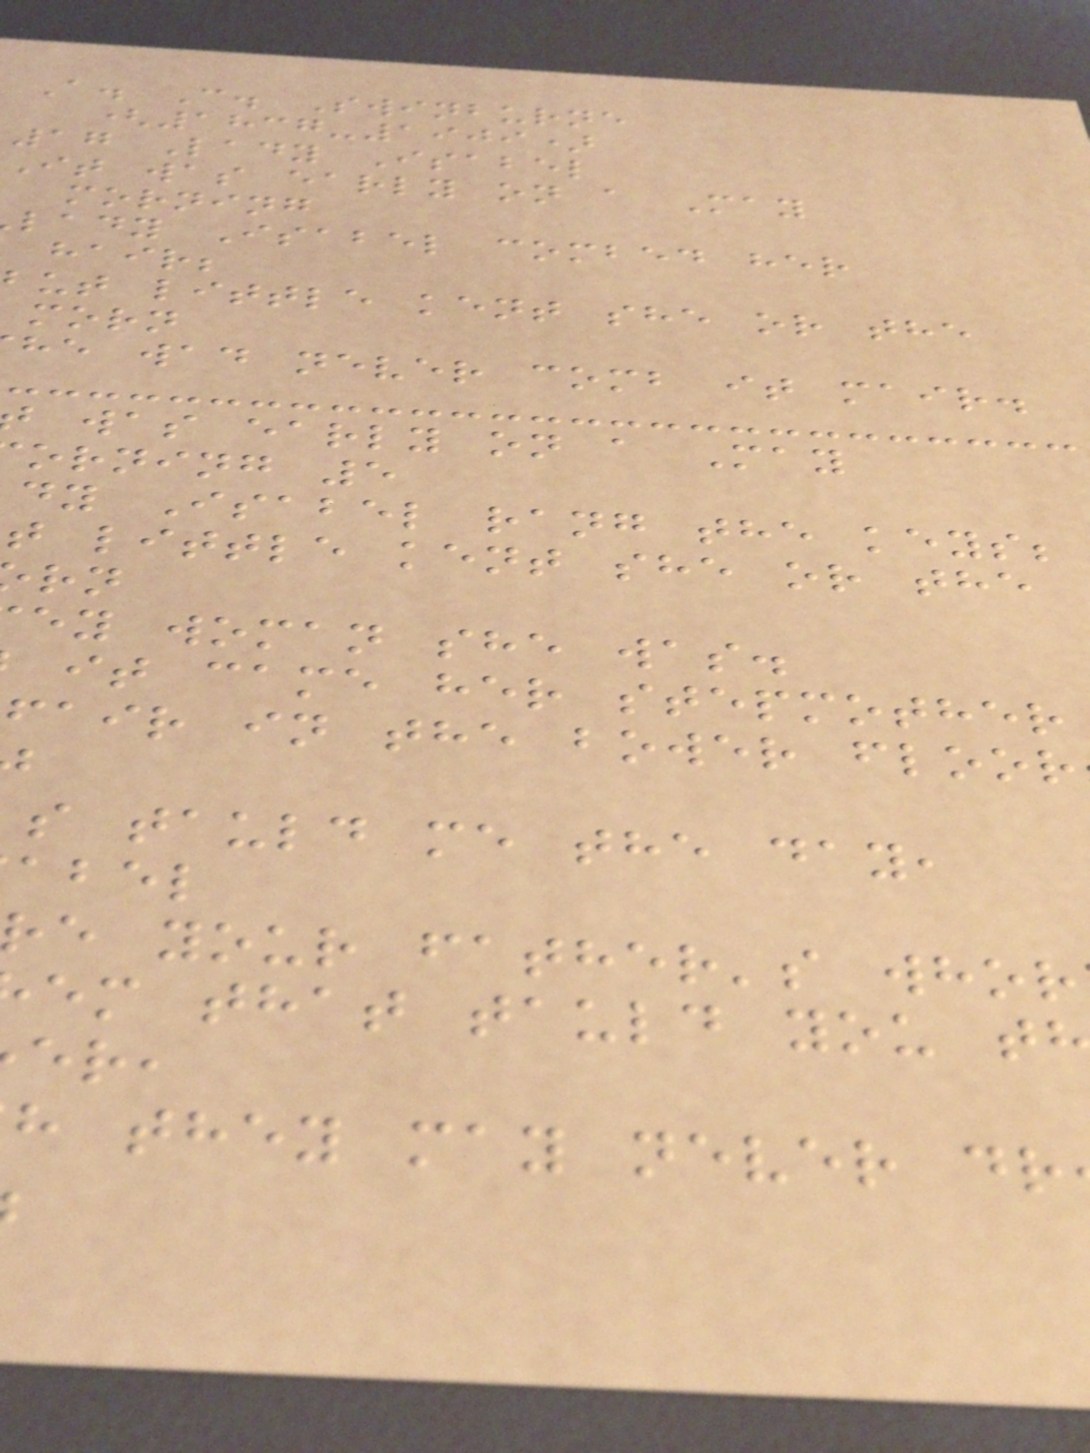A. C. Swinburne
(1837-1909)
17 Lady Isabel
It was early on a May
morning
lady Isabel combed her
hair;
ut little kent she or the
morn
he wad never comb it mair.
was early on a May
orning 5
dy Isabel rang the keys;
t little kent she or the
ey woman she was.
it came her stepmother
fair in the bower floor
s tauld me the day,
abel
e your father's whor
em that tauld you t
h they may never dr
